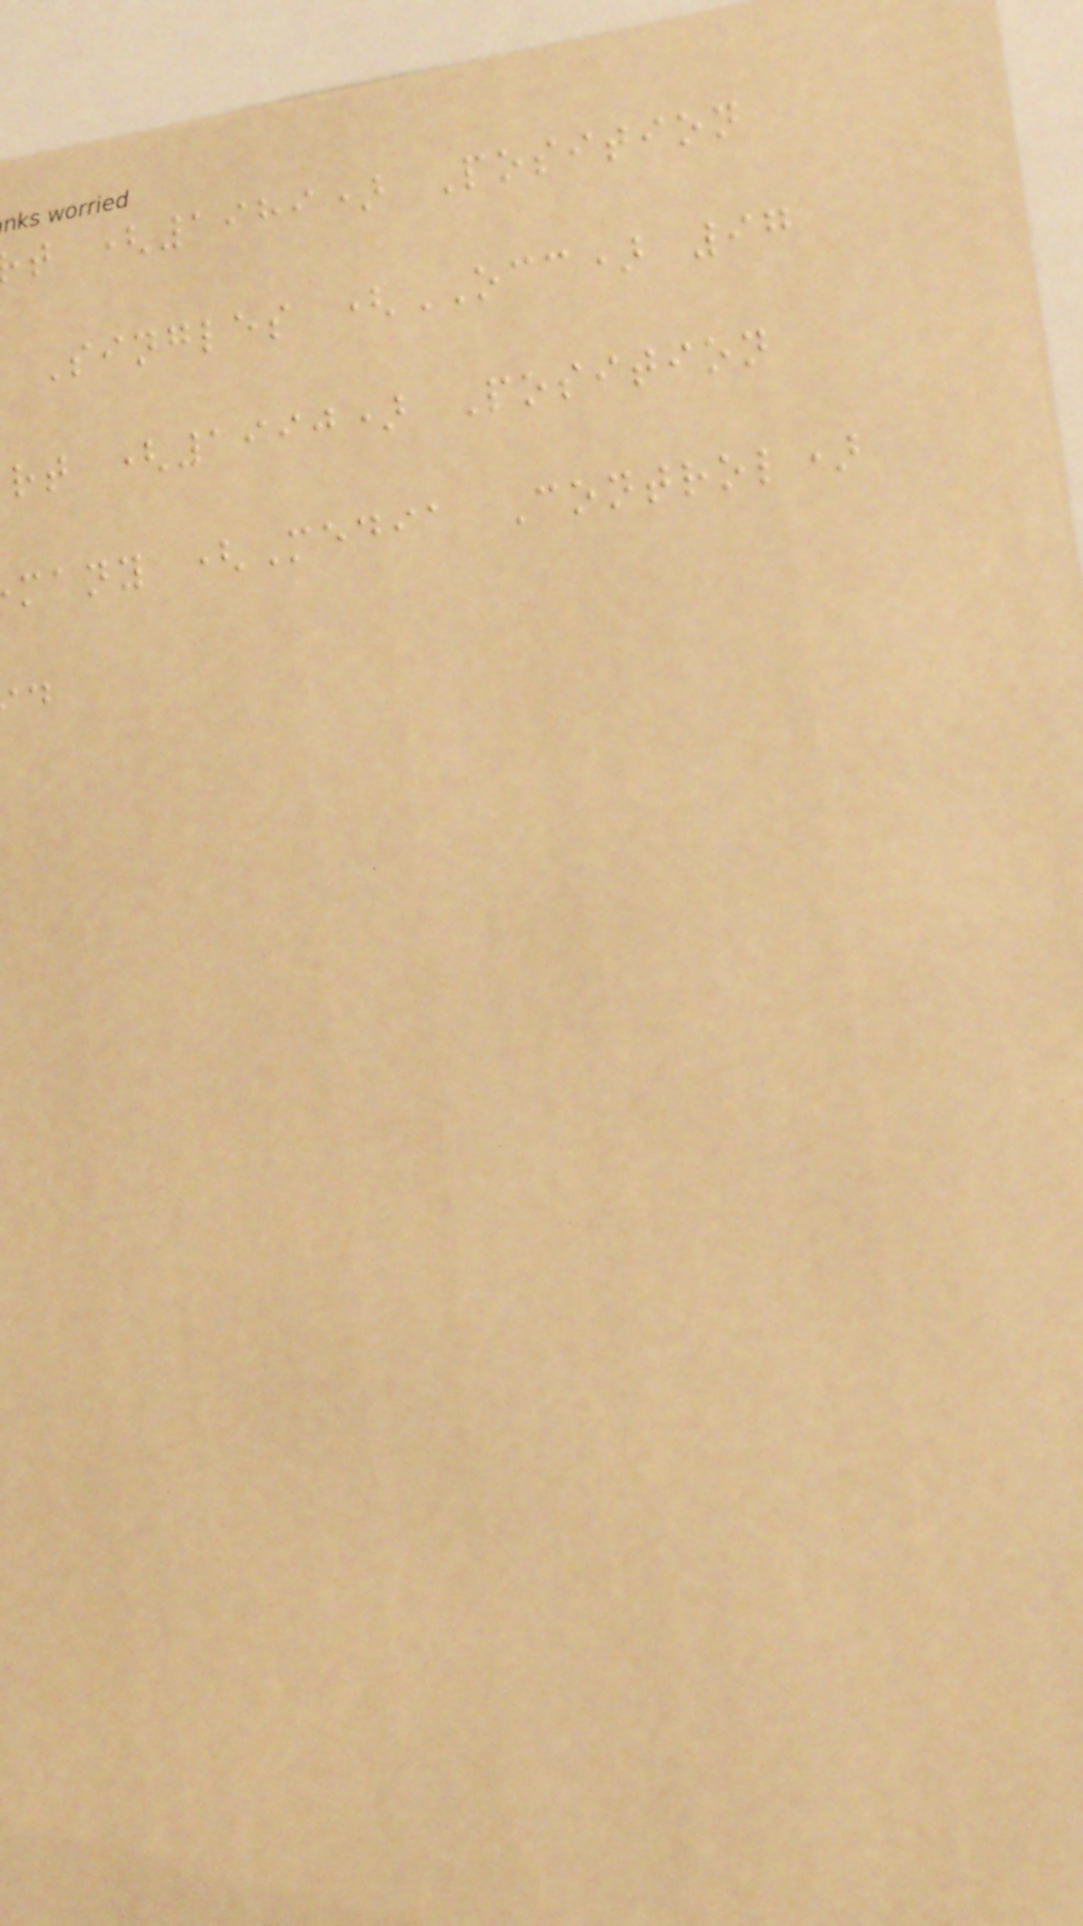t (1989) Position
Singles (OCC) 97
rt (1990) Position
many (Media Control)
